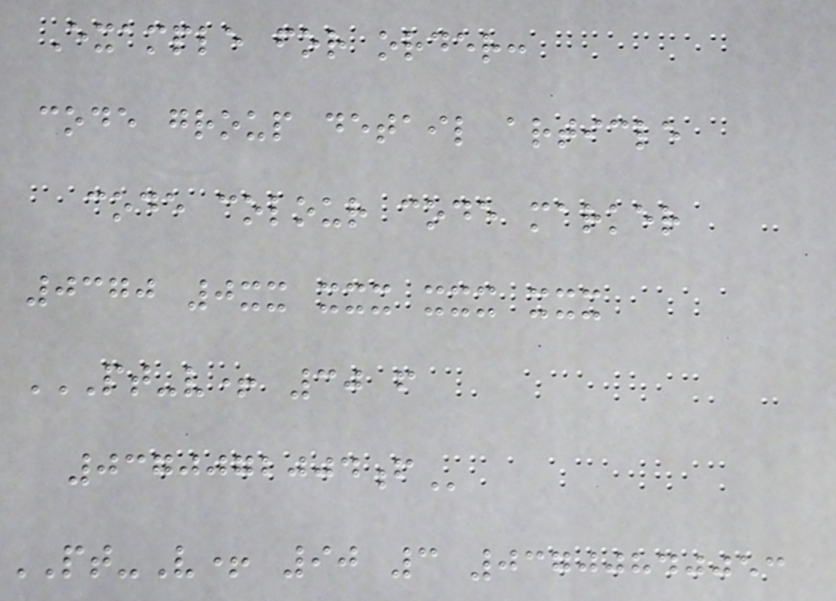Example for order:
code group detail article
code colour code marker
0370 0xx xxx xxx xxx
PT-V+ 30 F
0370072004F
PT-V+ 90 3 03700840053
